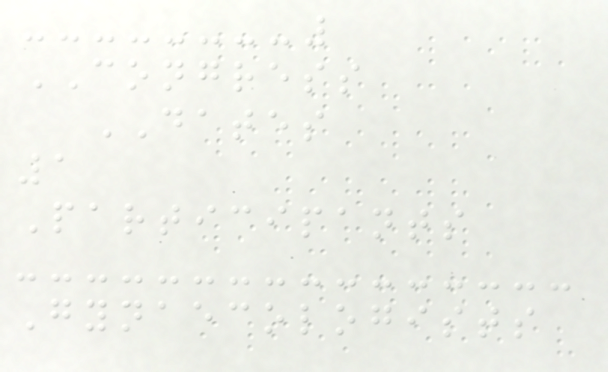CONGRESS
DATES
1
Participants
Gynaecologists
